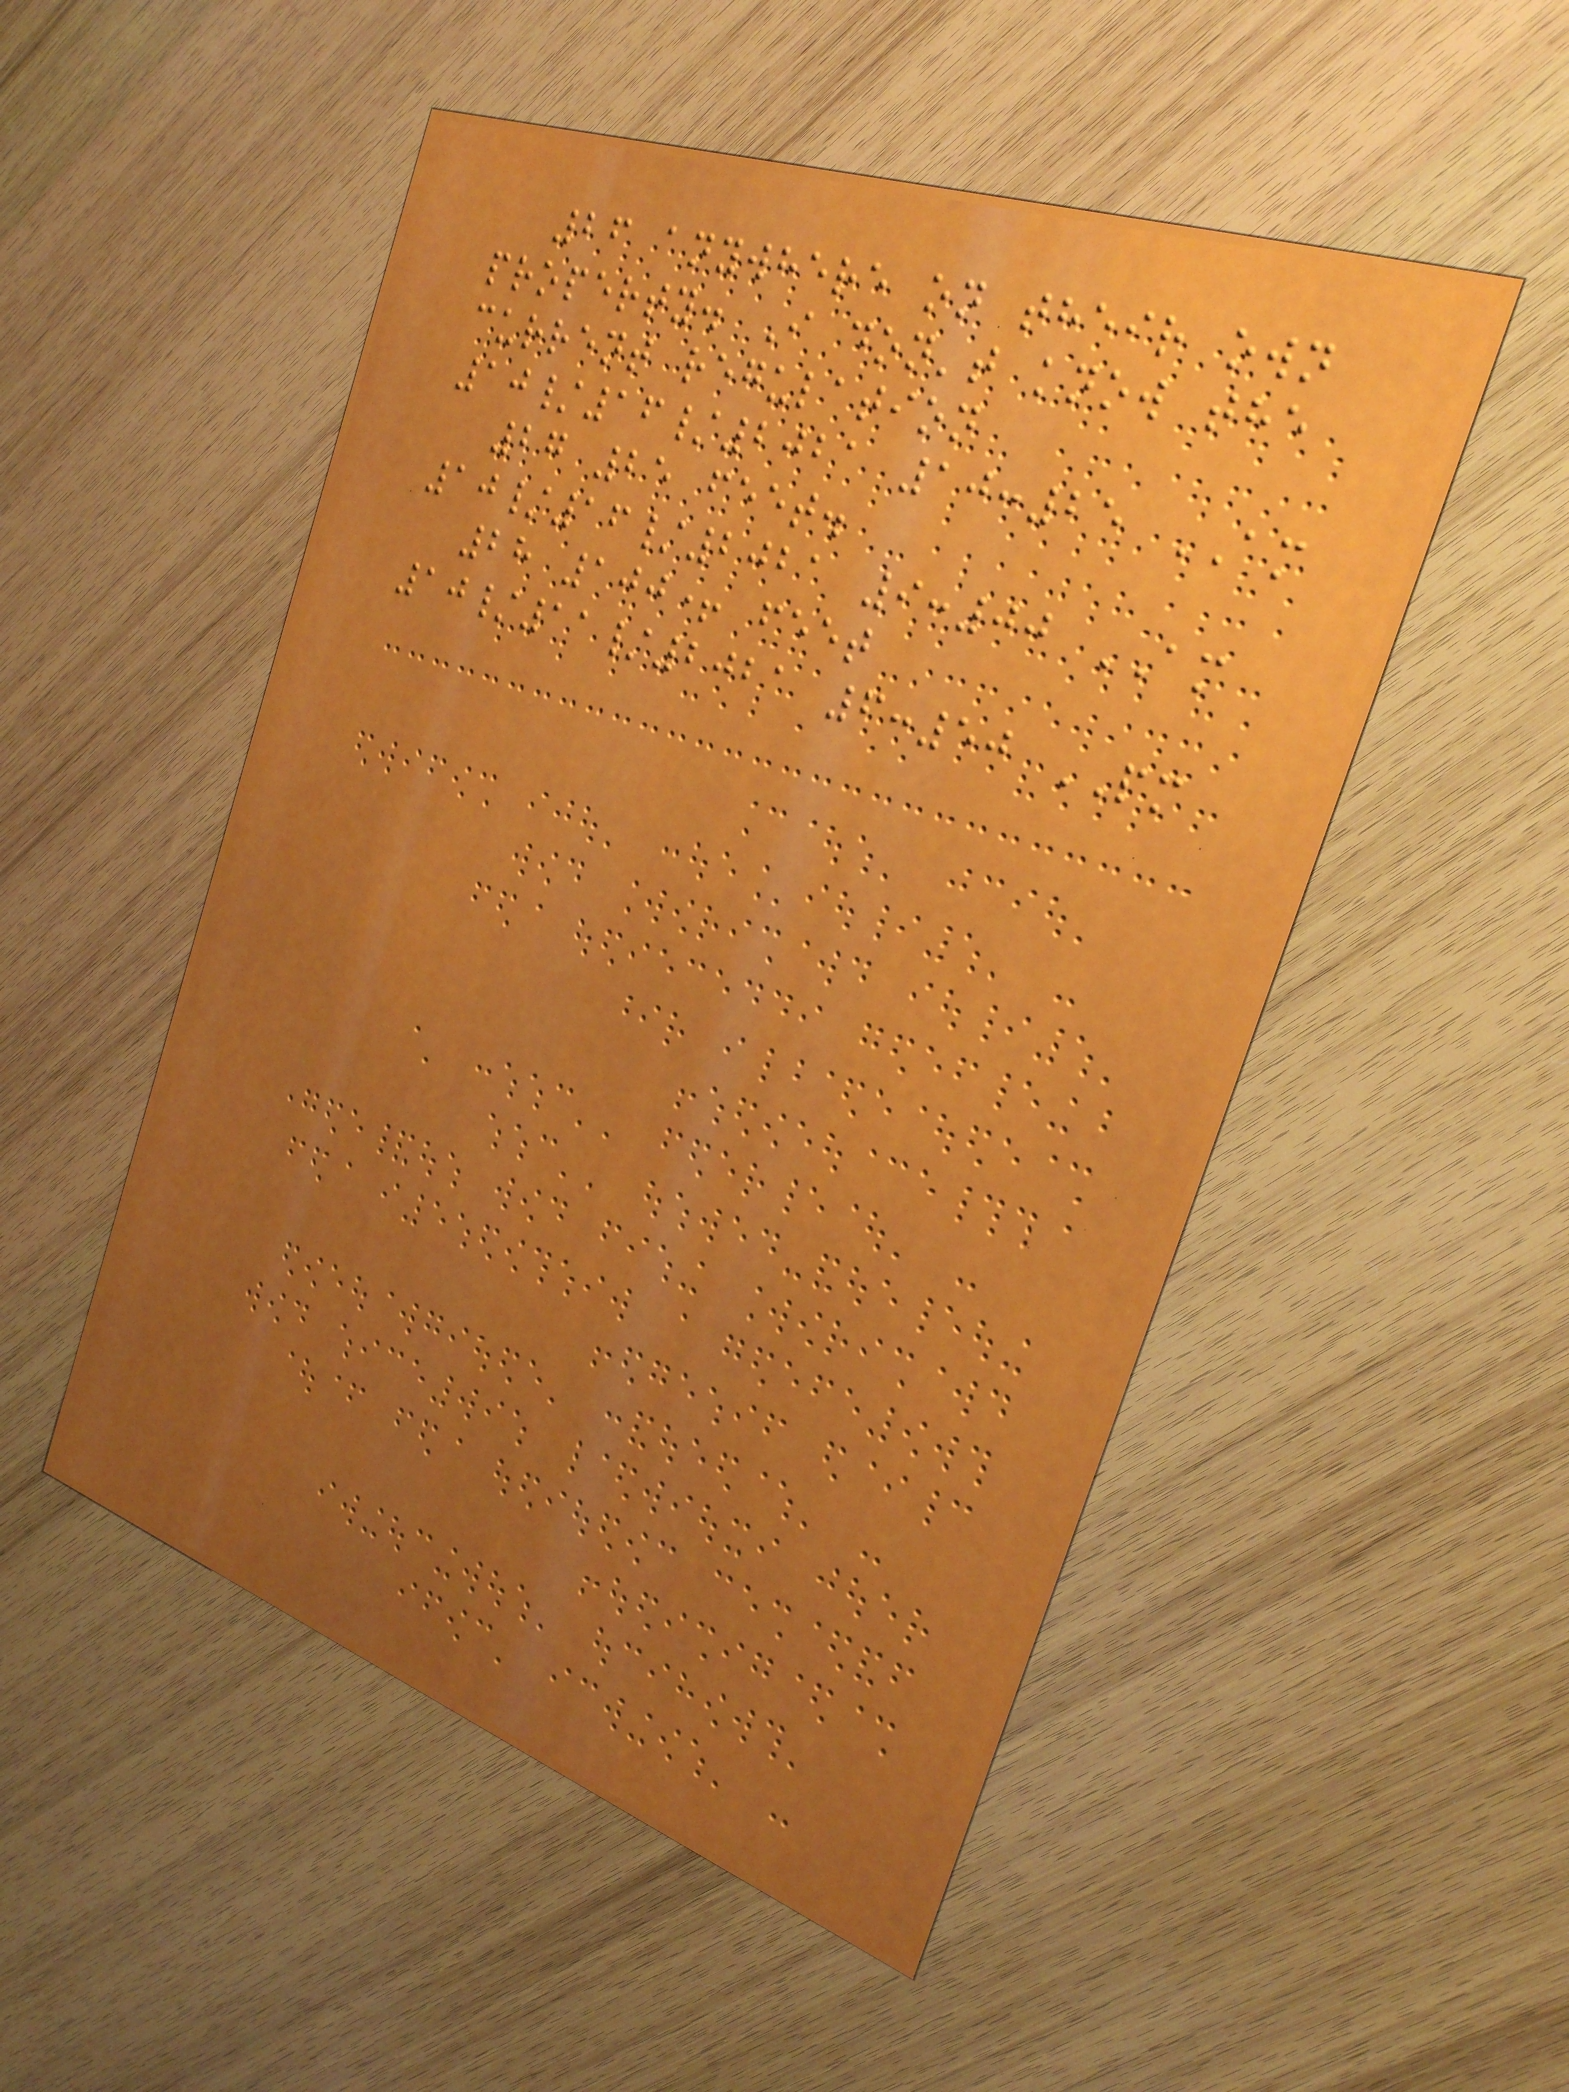26 anywhere on their own
property. I don't know the
current regulation
10/16/2021 10:25 AM
27 25 feet.
10/16/2021 9:00 AM
28 100+ feet
10/11/2021 6:50 PM
